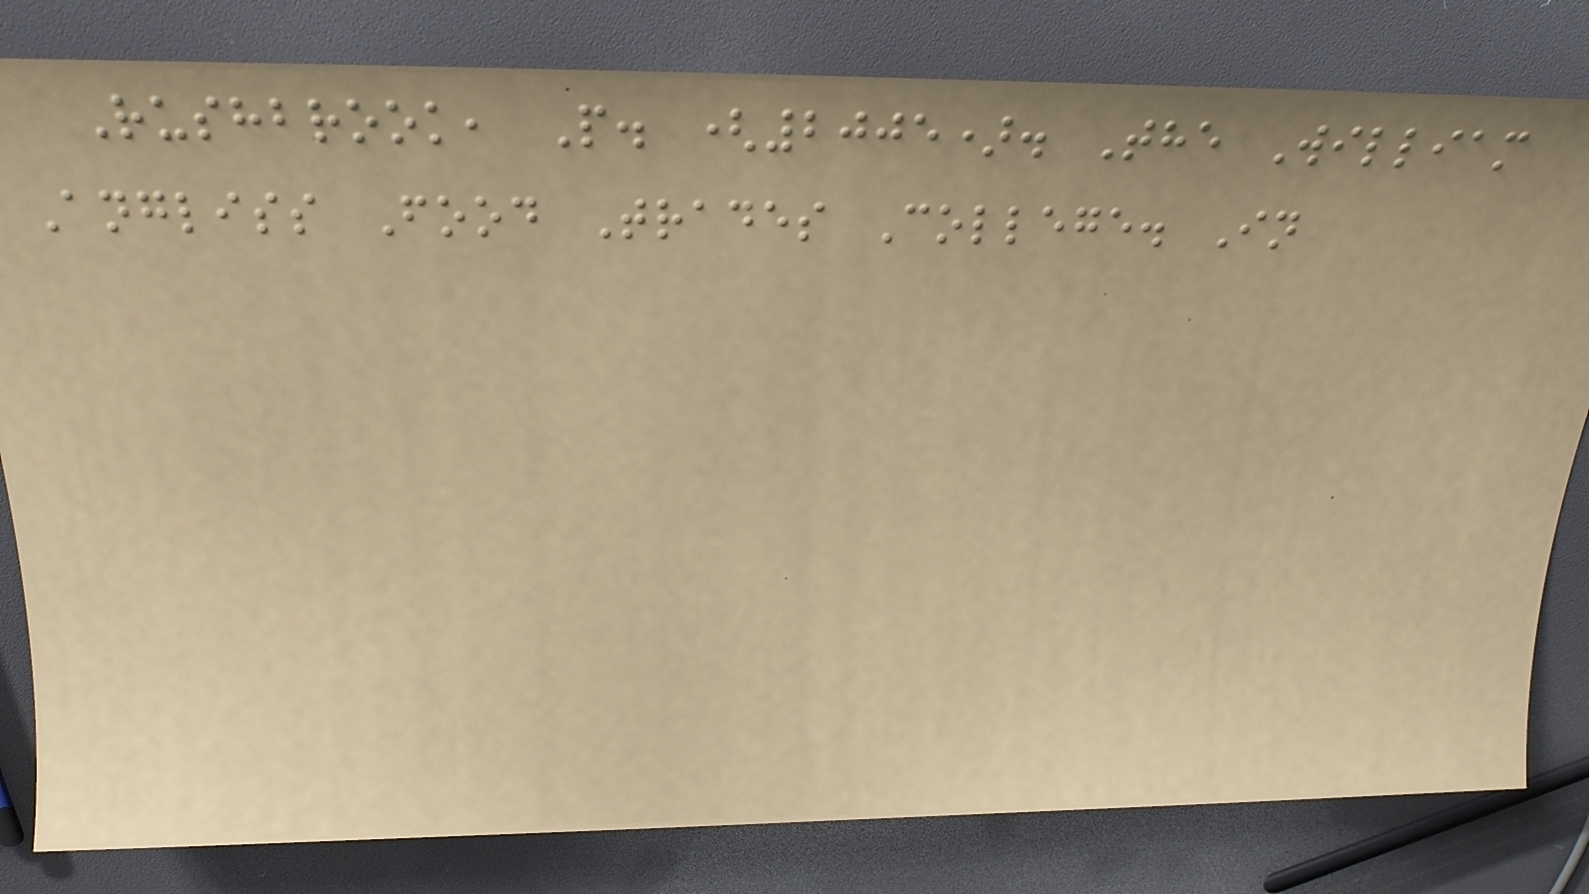Rushbrook, P. (2005). The William
Angliss Food Trades College. In
